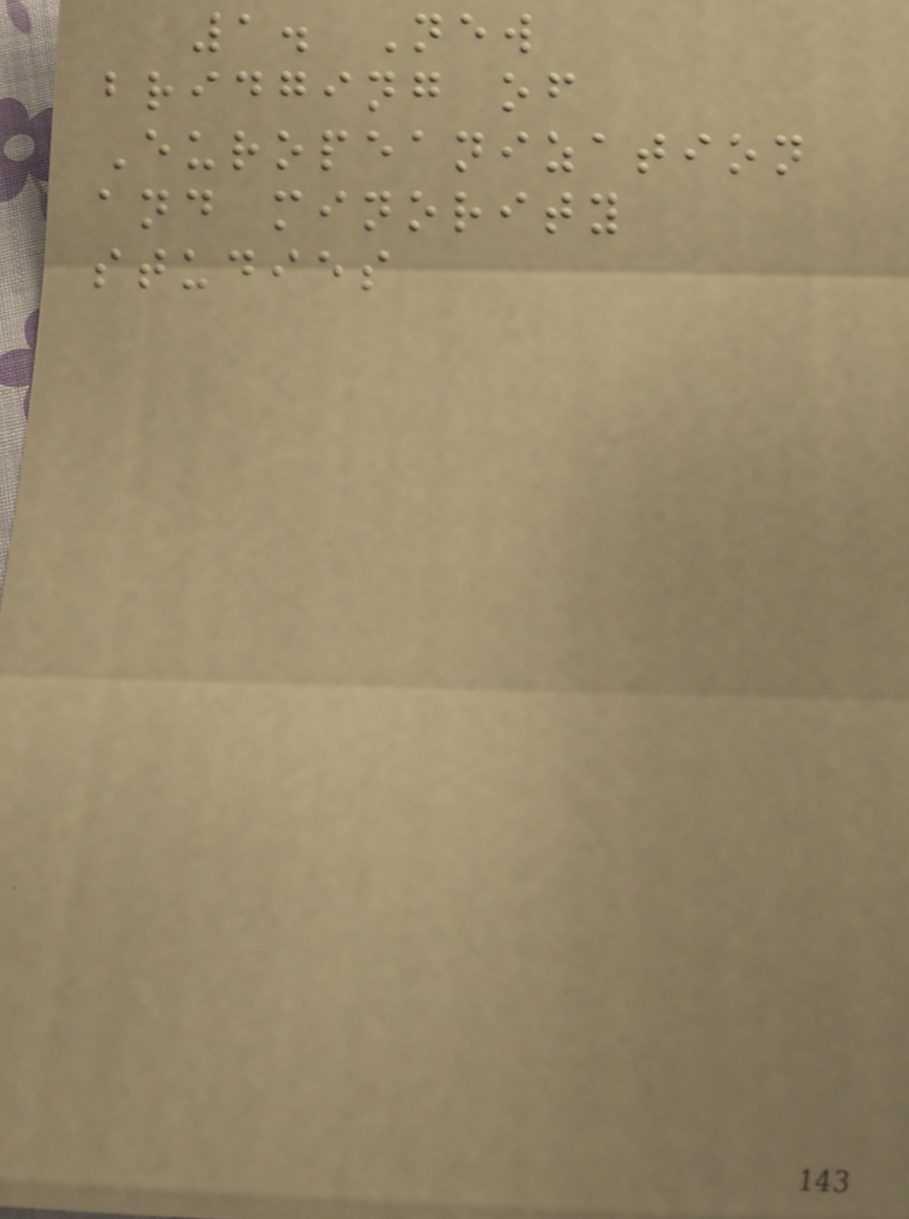1. New
bridging of
Europeanization
and minority
studies
